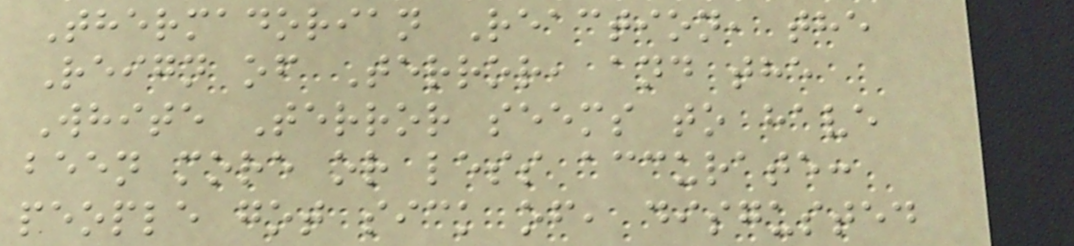Thermadorian Reaction, the
Reign of Terror, and the
White Terror seems to have
been more or less accurate:
people got sick of, disgusted
